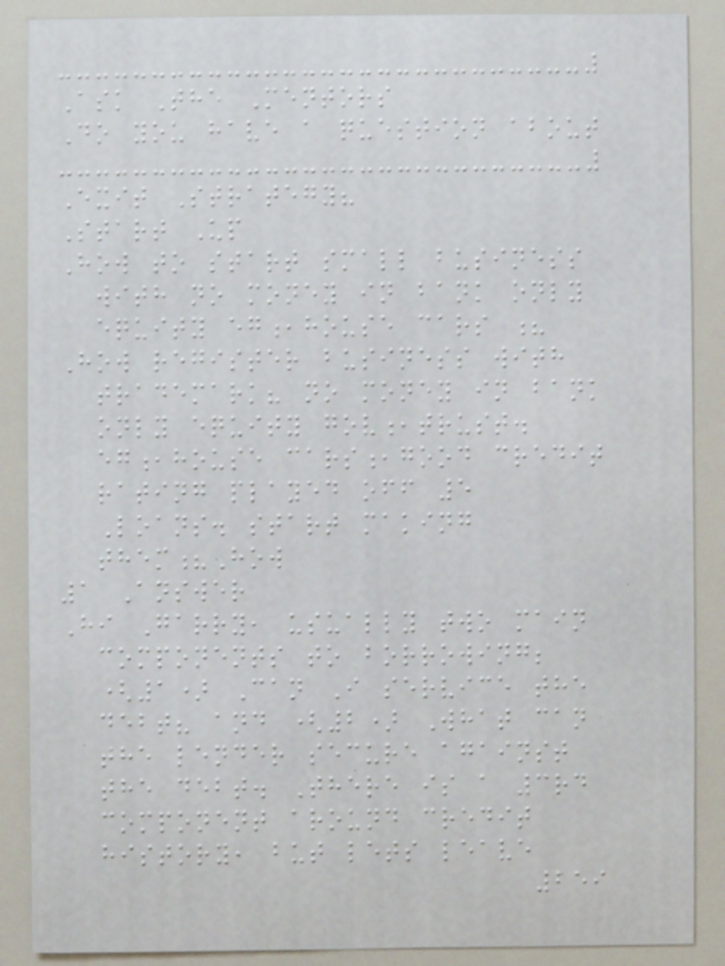Ask The Mentors
Do you have a question about
Exit Strategy?
Start Up
How to start small business
with no money in bank only
equity eg,house cars ?
How register business with
trademark? no money in bank
only equity gov,trust.
eg,house cars,good credit
rating played off 5
Loans. start making
them?How
1 Answer
Hi Garry, usually two main
components to borrowing;
(1) Can I service the
debt? and (2) What can
the lender secure against
the debt. There is a 3rd
component around credit
history, but lets leave
259
